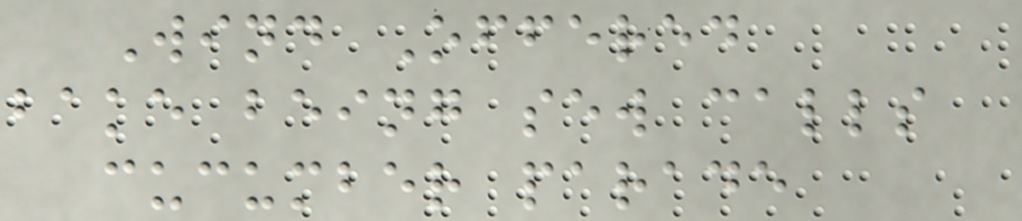Wind Offered
bake being sew calls
cucumber parade
